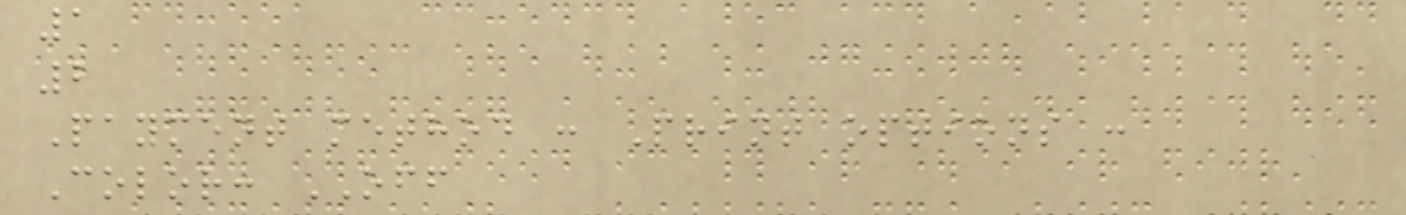1
2
Payment method : Print options :
Color: OFF
